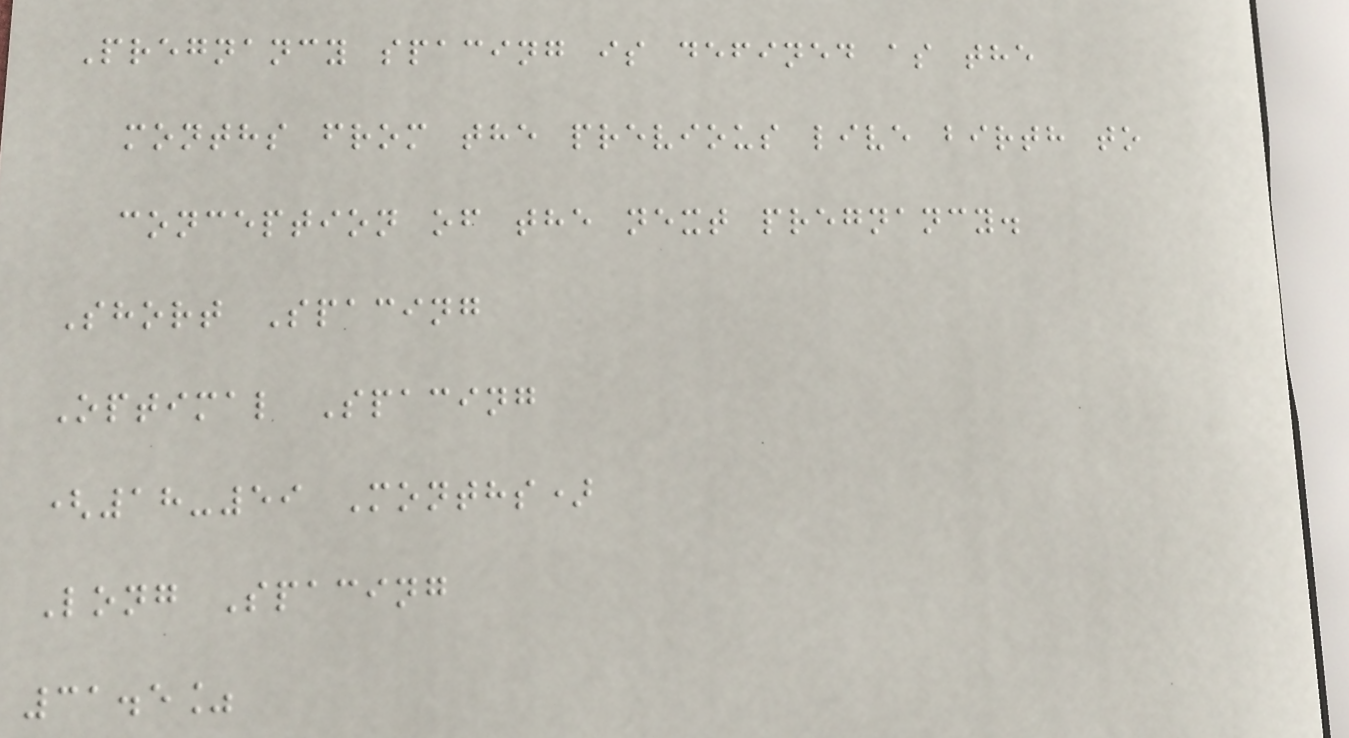Pregnancy spacing is defined as the
months from the previous live birth to
conception of the next pregnancy.
Short Spacing
Optimal Spacing
(18-59 Months)
Long Spacing
31.5%
